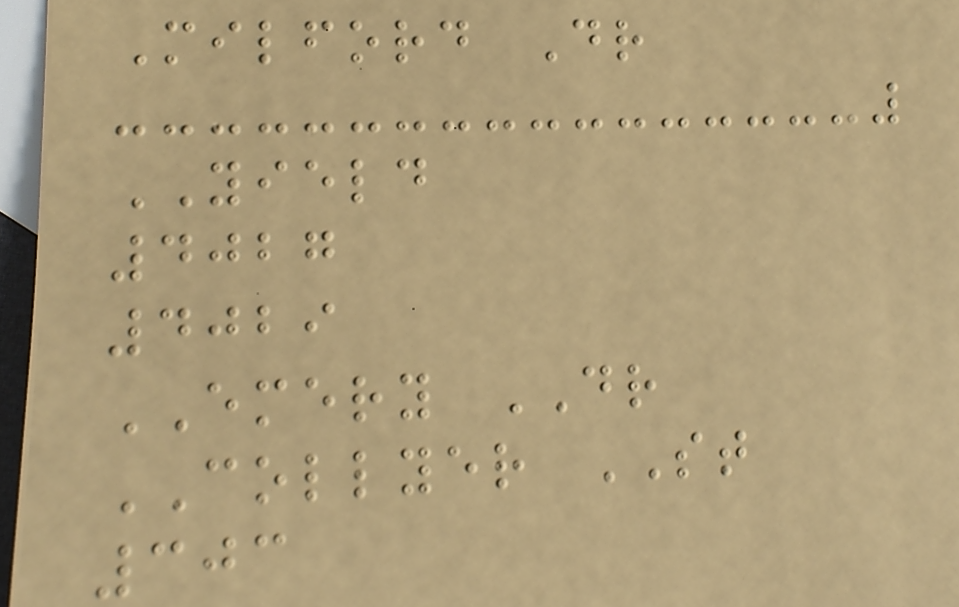Milford Dr
YIELD
4027
4029
EMERY DR
COLLYER ST
303
